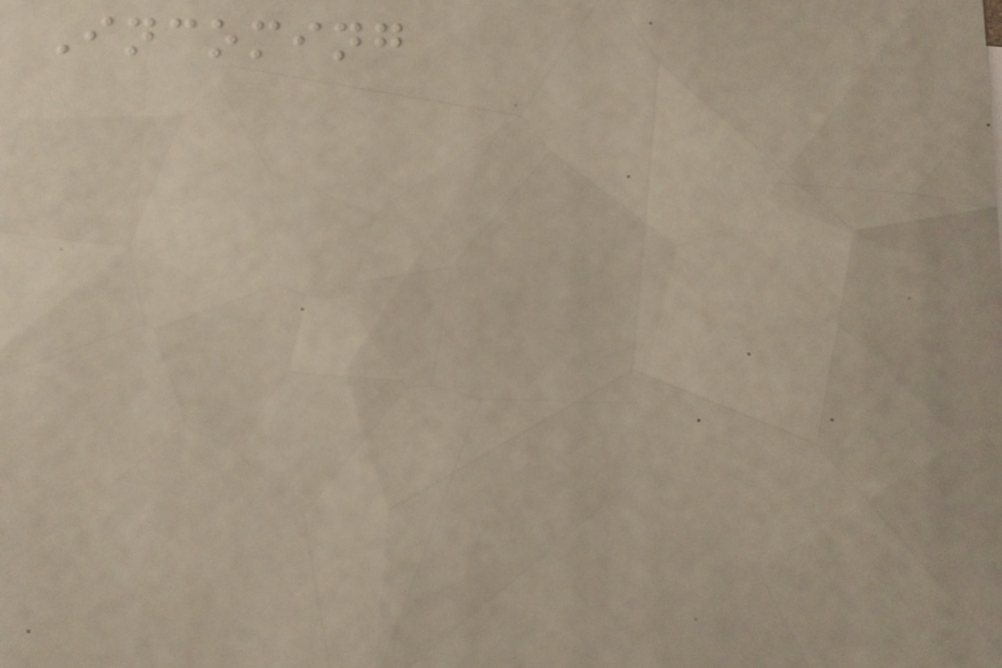Incoming
